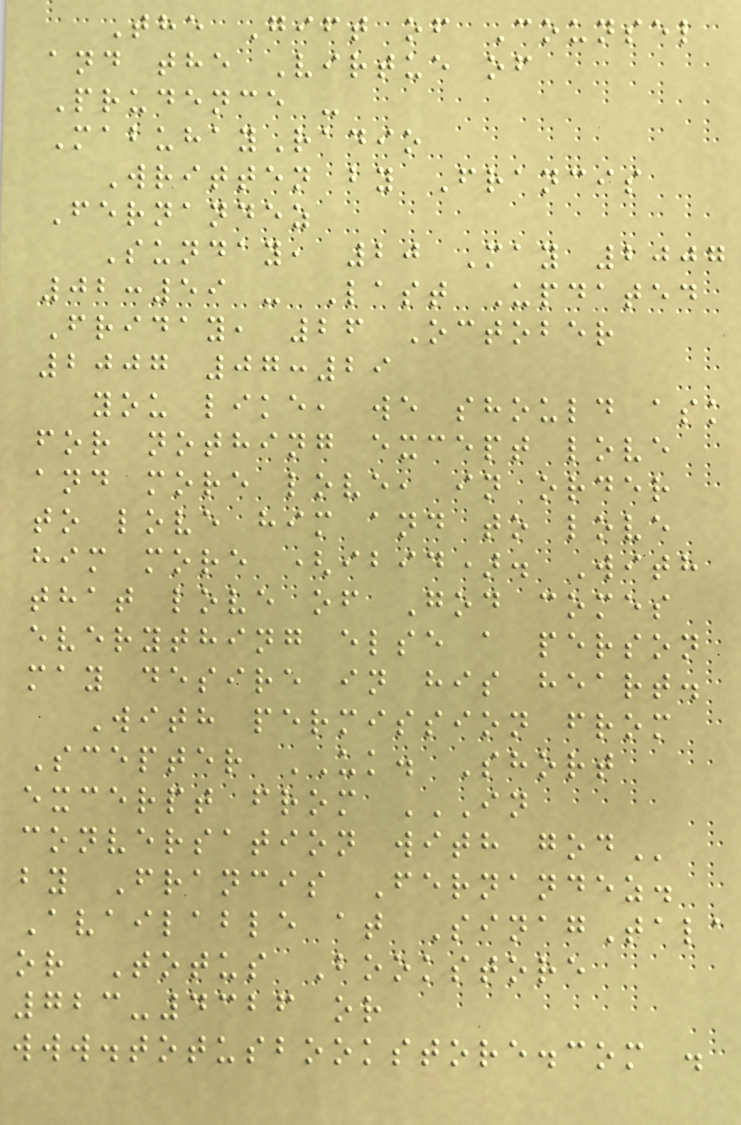The Gift of Counsel
and the Virtue of
Prudence -
MabuhayRadio
Written by Francis
Fernandez
Sunday, 20 May 2007
02:59 - Last Updated
Friday, 26 October
2007 07:29
you like, we should ask
for nothing except love
and more love, in order
to love him and to love
him more (ibid). With
that love of God comes
everything else a person
may desire in his heart.
With permission from
Scepter UK. Short
excerpt from IN
CONVERSATION WITH GOD
by Francis Fernandez.
Available at SinagTala
or Totus Bookstore
723-4326 or
www.totusbookstore.com .
